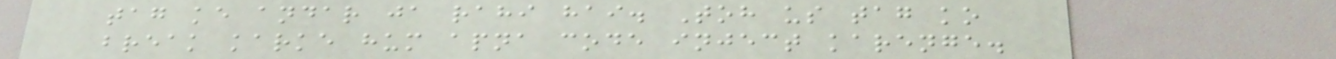tag ke andar ja rahi hai. Toh us tag ko
break karke hum apna code inject karenge.
